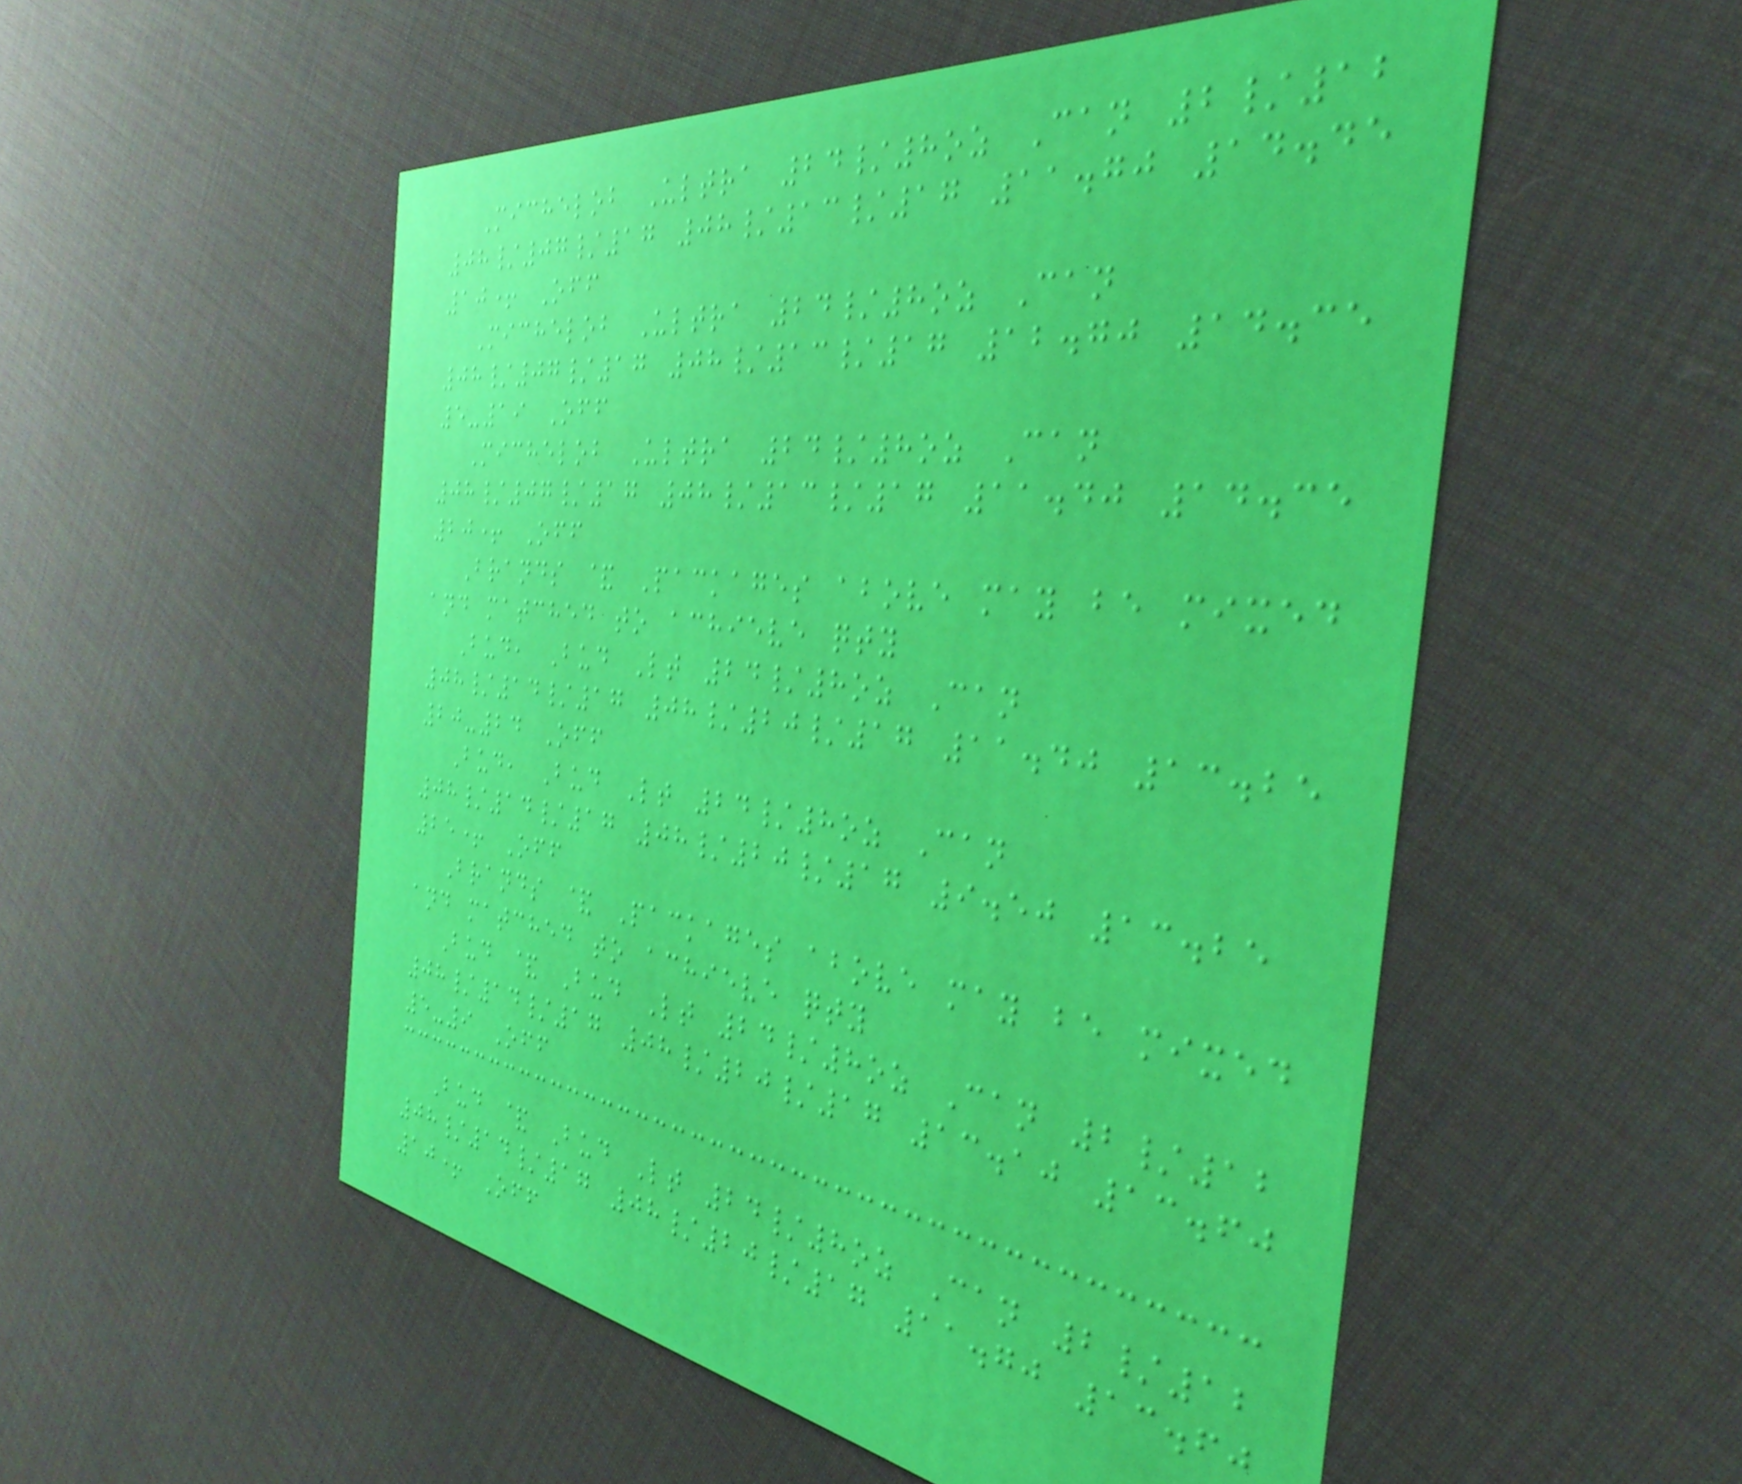Michelob Ultra 24/8oz Can 2/12
08/07/17 08/13/17 11.70 14.45
10+ Off
Michelob Ultra 24/8oz Can
08/07/17 08/13/17 12.70 14.35
5-19 Off
Michelob Ultra 24/8oz Can
08/07/17 08/13/17 11.40 14.35
20+ Off
Brands & Packages above may be mixed
and matched to achieve qty
Bud, Bud Lt 24/8oz Can
08/14/17 08/20/17 11.40 13.25
20-24 Off
Bud, Bud Lt 24/8oz Can
08/14/17 08/20/17 9.50 13.25
25+ Off
Brands & Packages above may be mixed
and matched to achieve qty
Bud & Bud Lt 24/8oz Can 2/12
08/14/17 08/20/17 13.10 13.60
5-9 Off
Bud & Bud Lt 24/8oz Can 2/12
08/14/17 08/20/17 11.70 13.60
10+ Off
